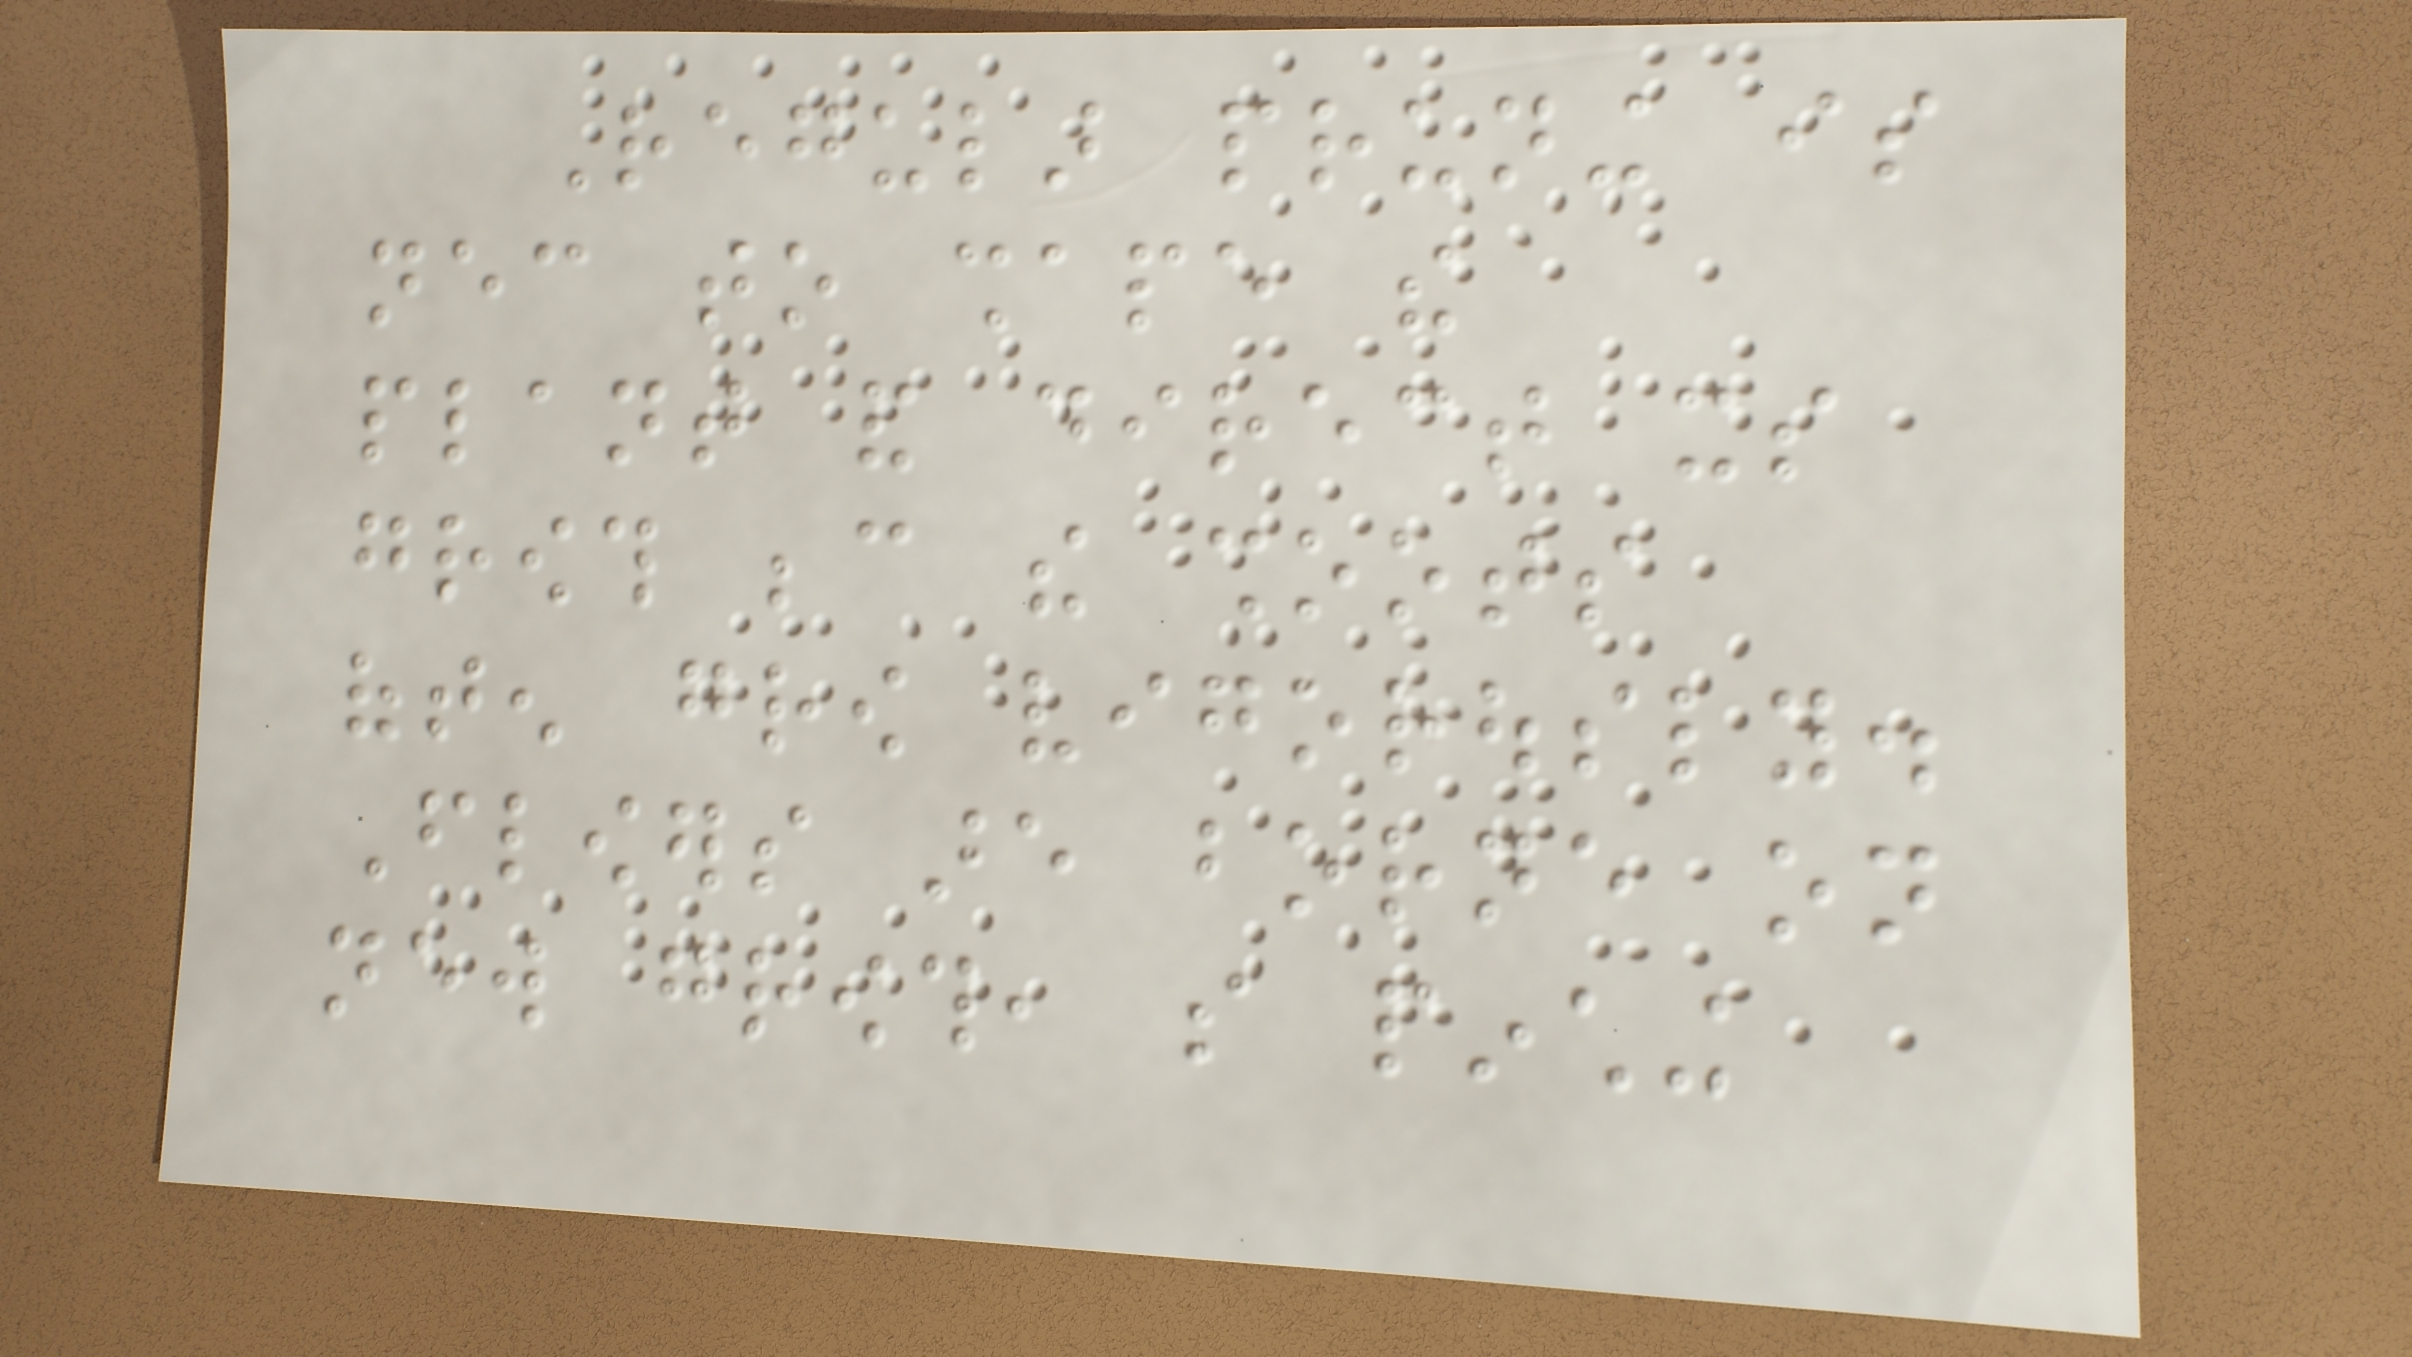Regular pruning is
necessary to shape the
plant and direct its
growth because the shoots
often grow vigorously.
Flowers are borne on
new growth, so pinching
